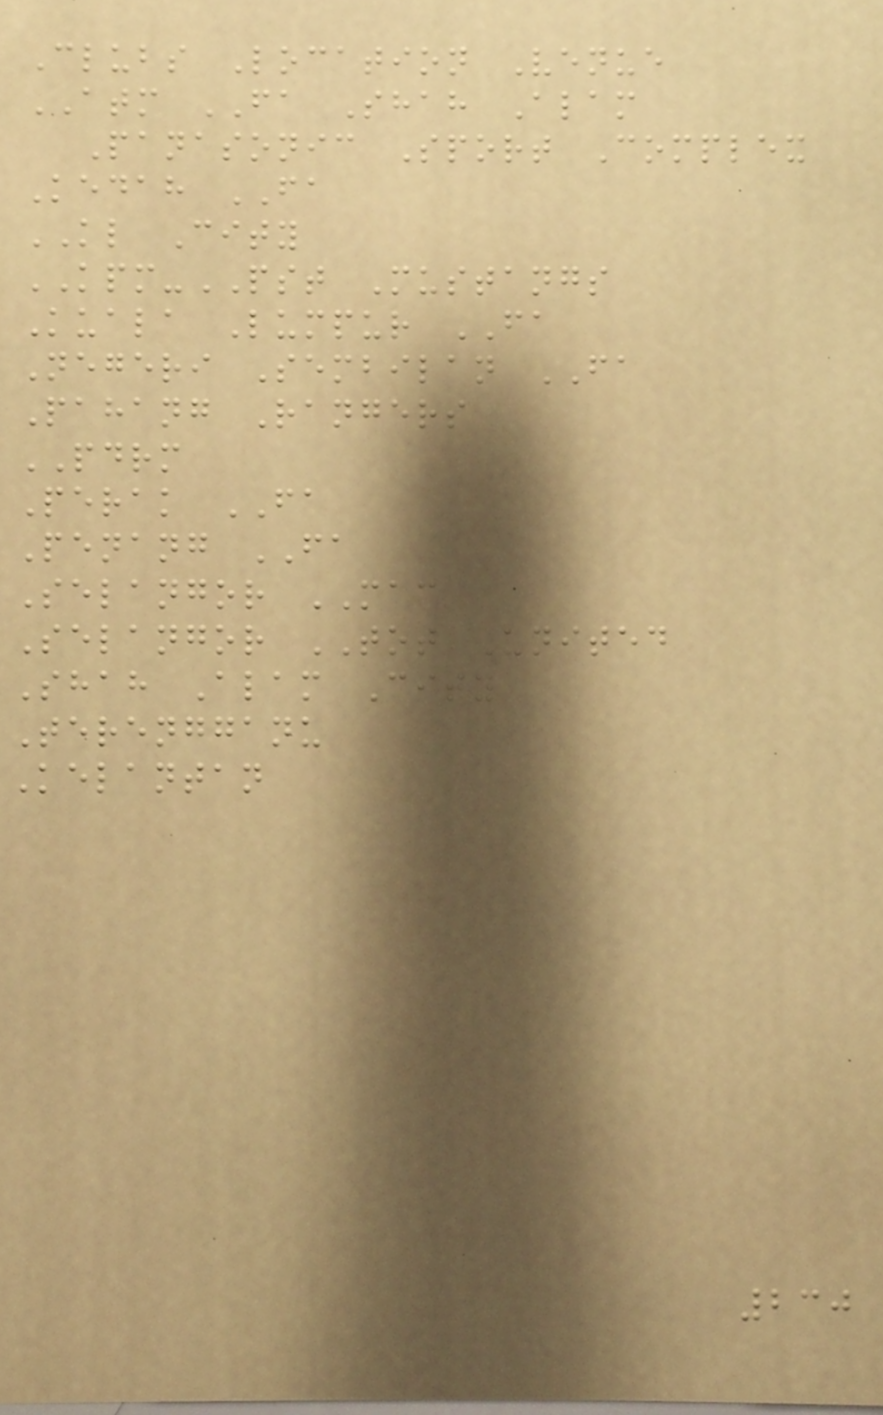Clubs Location Venue
ATM FA Shah Alam
Panasonic Sport Complex
Kedah FA
KL City
KPM-PST Mustangs
Kuala Lumpur FA
Negeri Sembilan FA
Pahang Rangers
PDRM
Perak FA
Penang FA
Selangor MAC
Selangor TOT United
Shah Alam City
Terengganu
Kelantan
230
